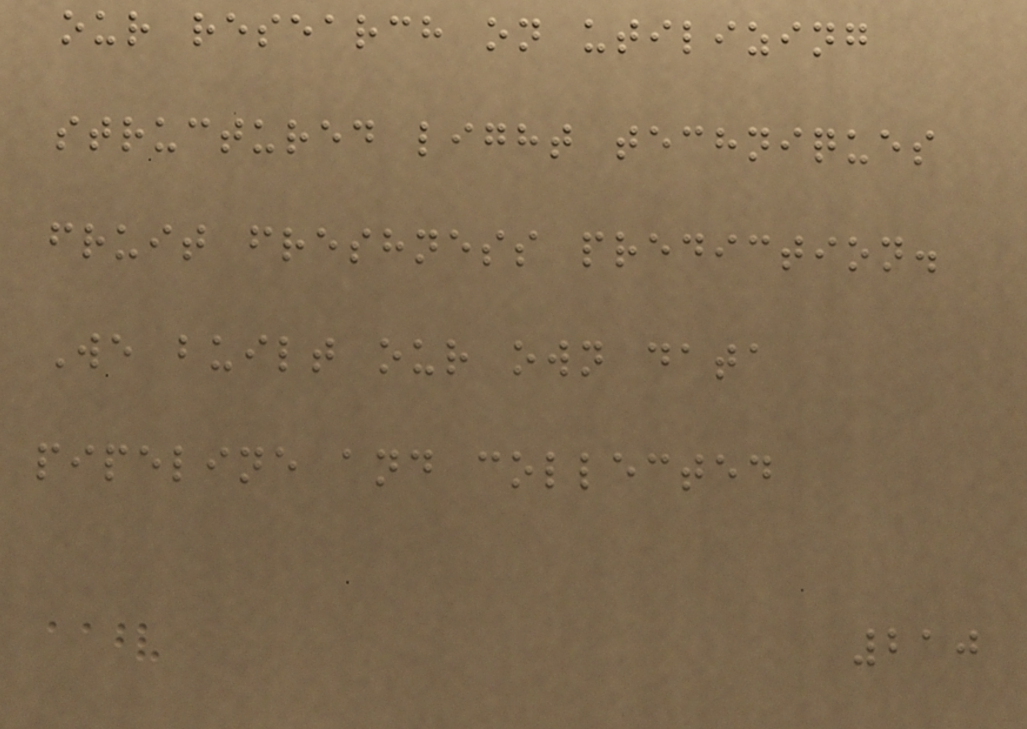our research on utilizing
structured light techniques
fruit freshness prediction.
We built our own data
pipeline and collected
210
